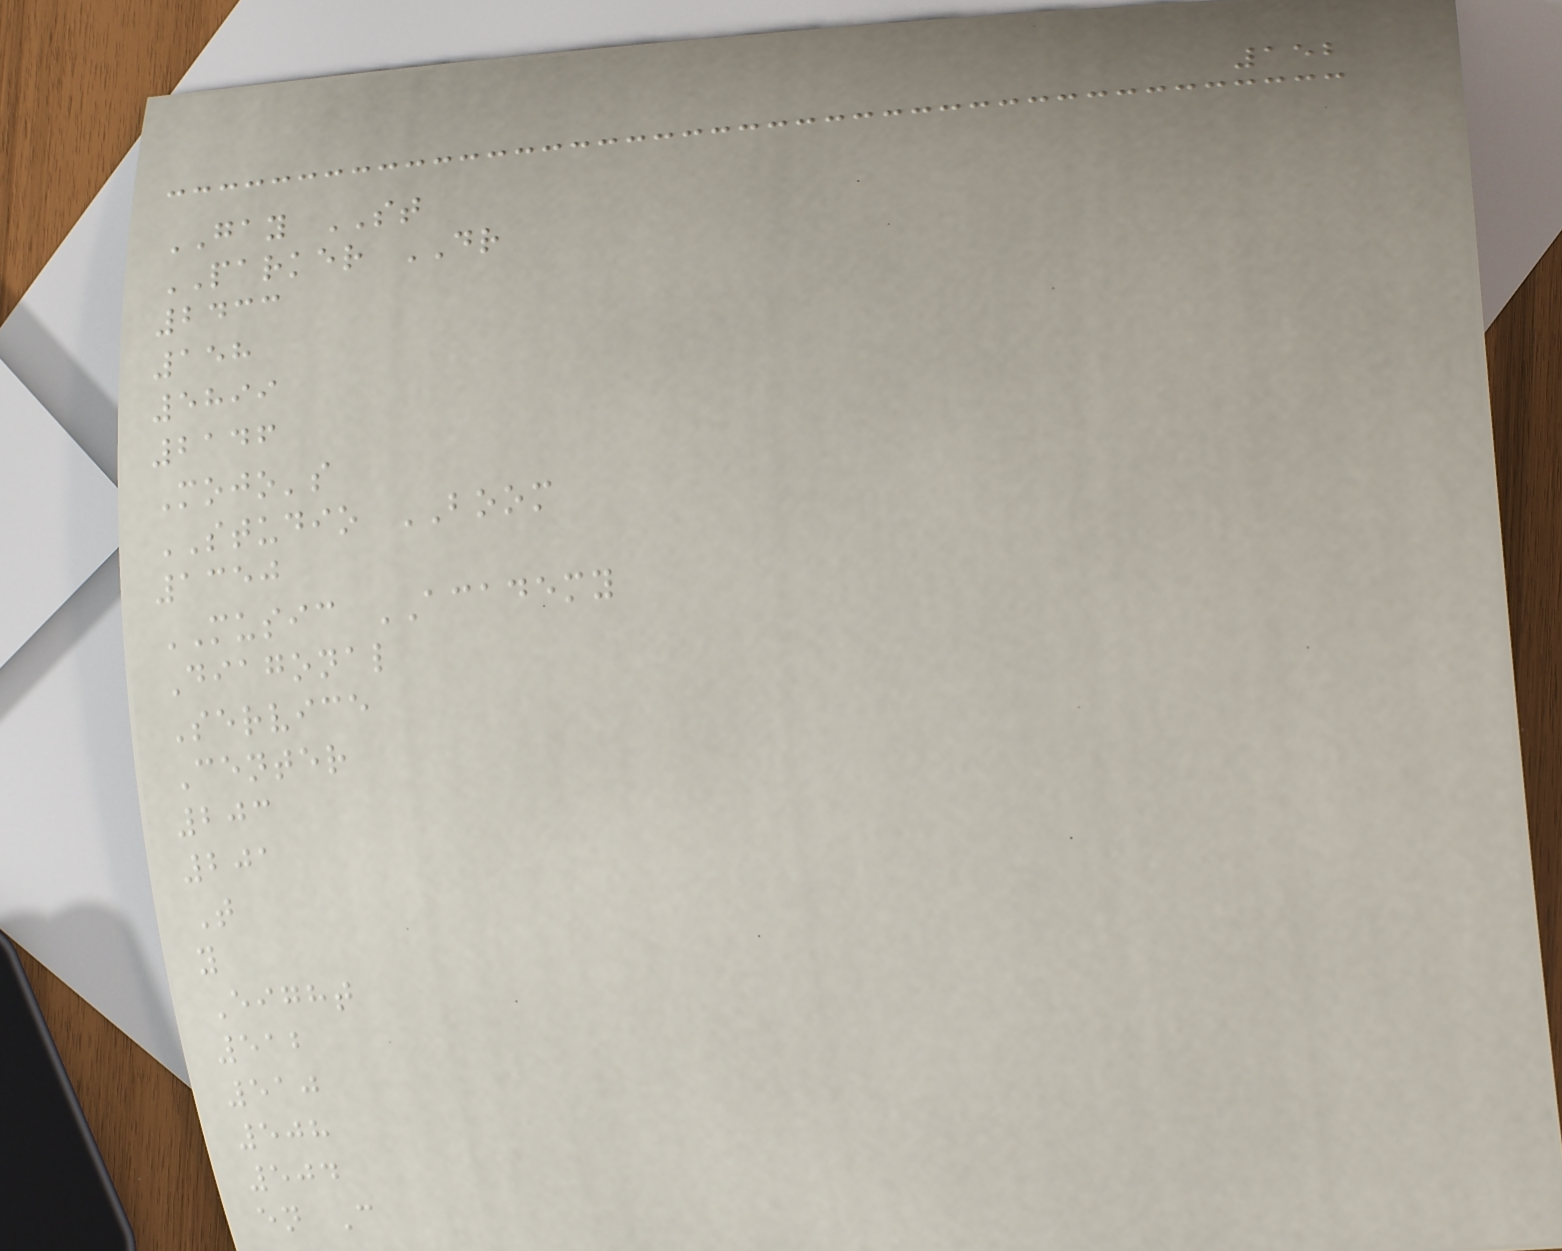152
GAY ST
PARKER DR
2433
158
5899
2146
Mojo's
STUDIO BOOM
1350
MUSIC ACADEMY
Diagonal
Service
Center
203
201
T
y
Eight
512
510
508
504
en C
